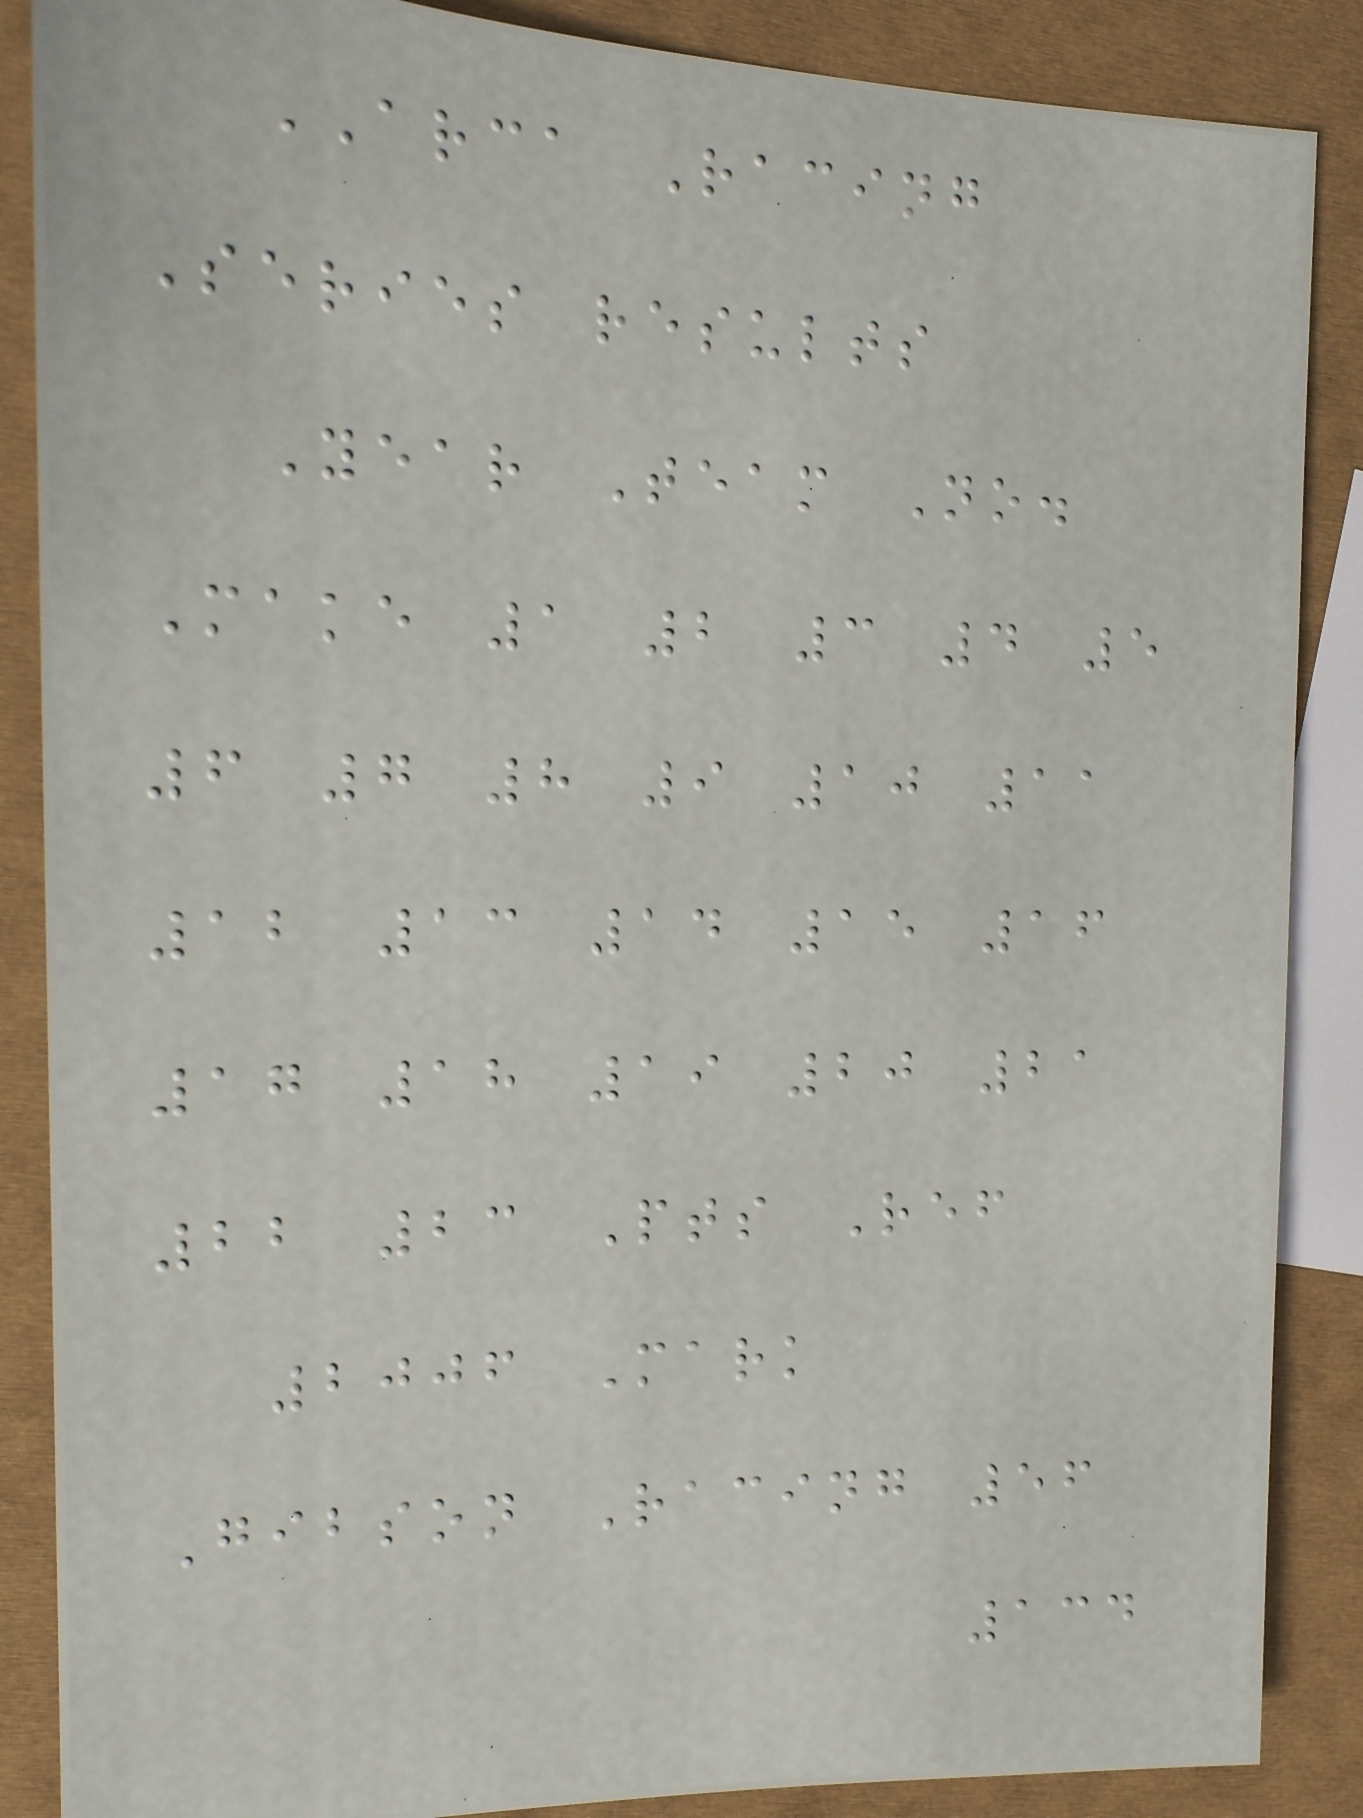ARCA Racing
Series results
Year Team No.
Make 1 2 3 4 5
6 7 8 9 10 11
12 13 14 15 16
17 18 19 20 21
22 23 Pts Ref
2006 Mark
Gibson Racing 56
134
